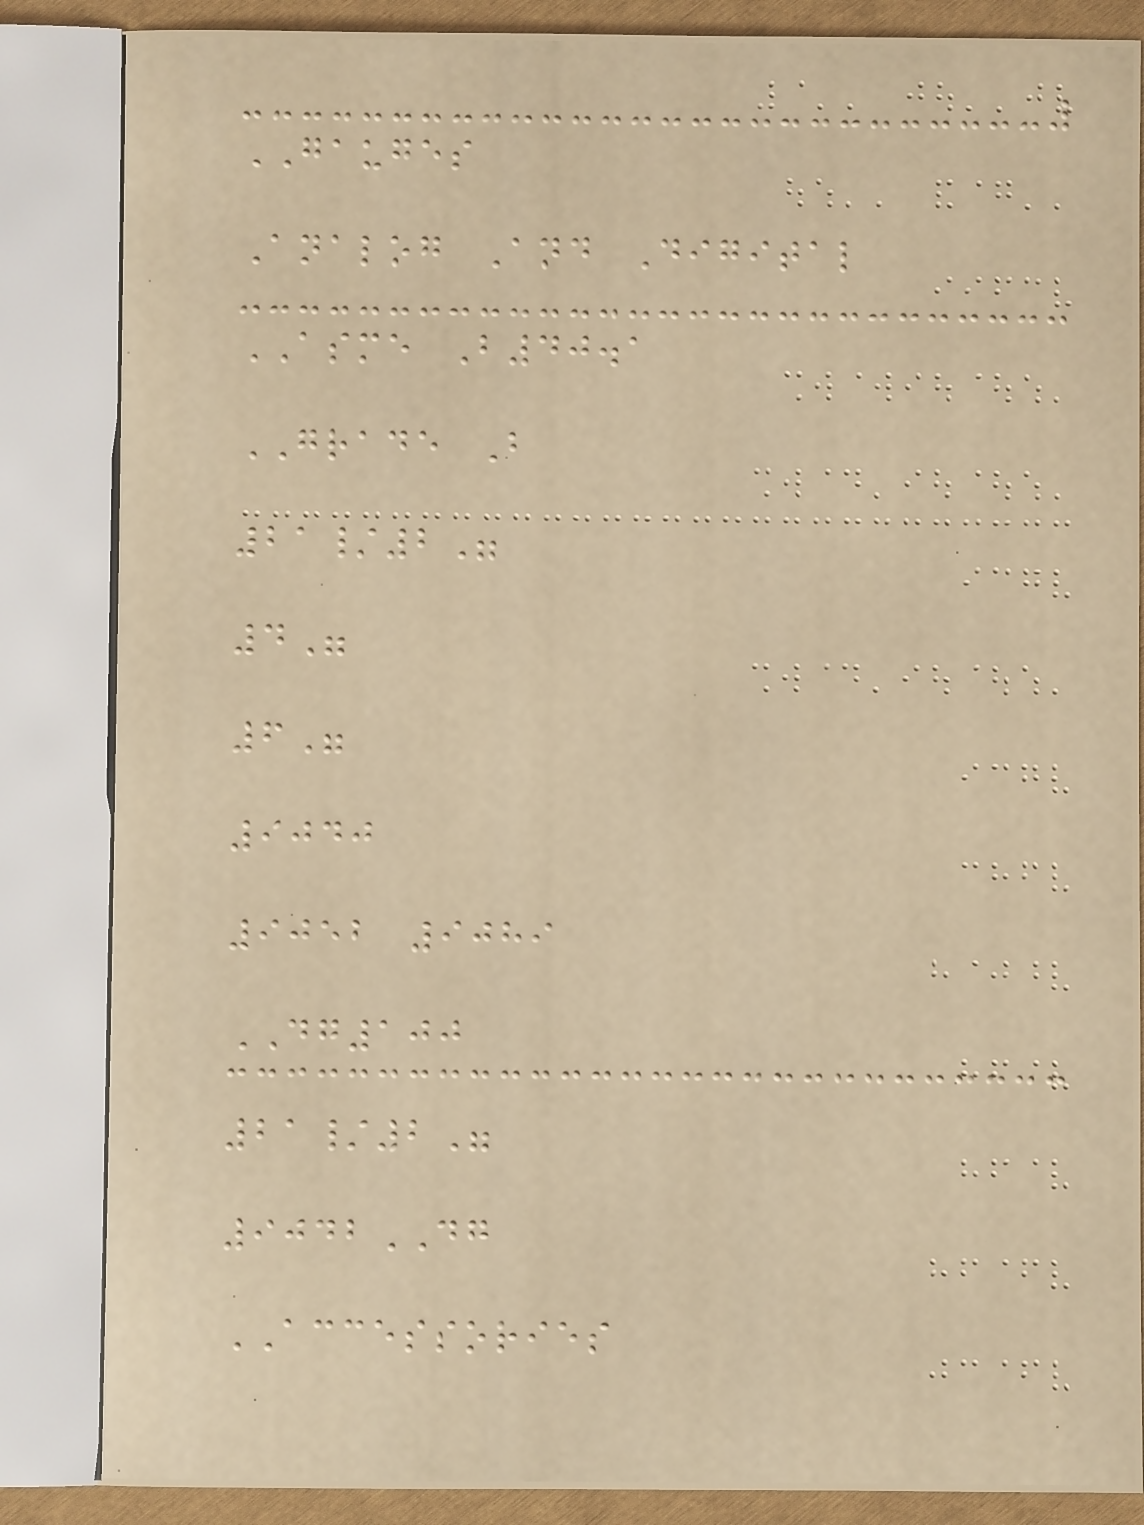GAUGES
Analog And Digital
ASME B40.1
GRADE B
21/2"
4"
6"
9040
9052 9089
DG100
21/2"
9042DG
ACCESSORIES
